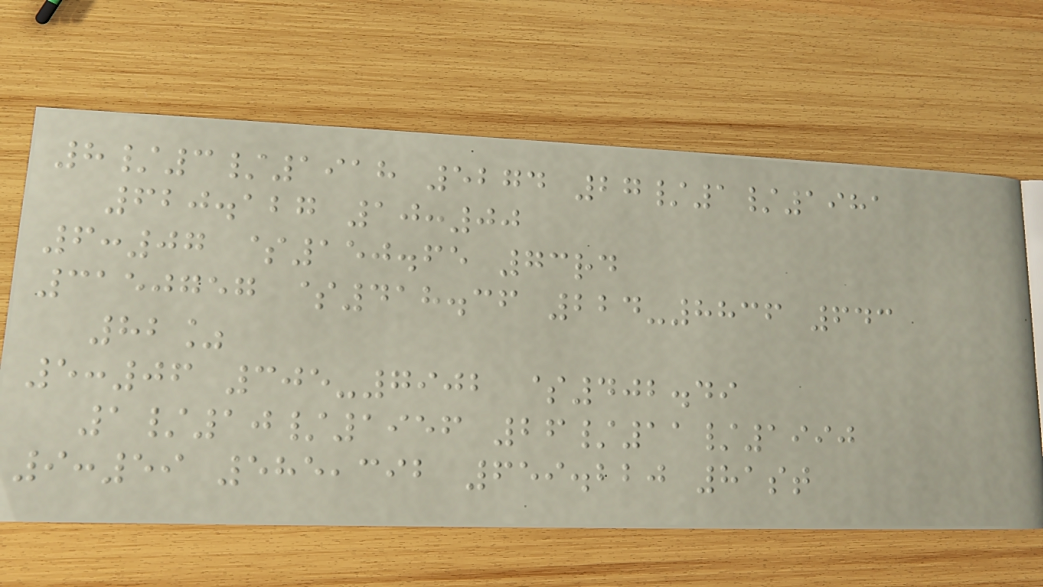8/3/1918 5274 27/1/1981
620.127 10:00
6:07 $150.65 73rd
3150757 $418.36 224-8836 643
82%
5:06 305-7902 $402.49
1/10/1956 26/11/1990
9:59 585,392 659.220 81st
